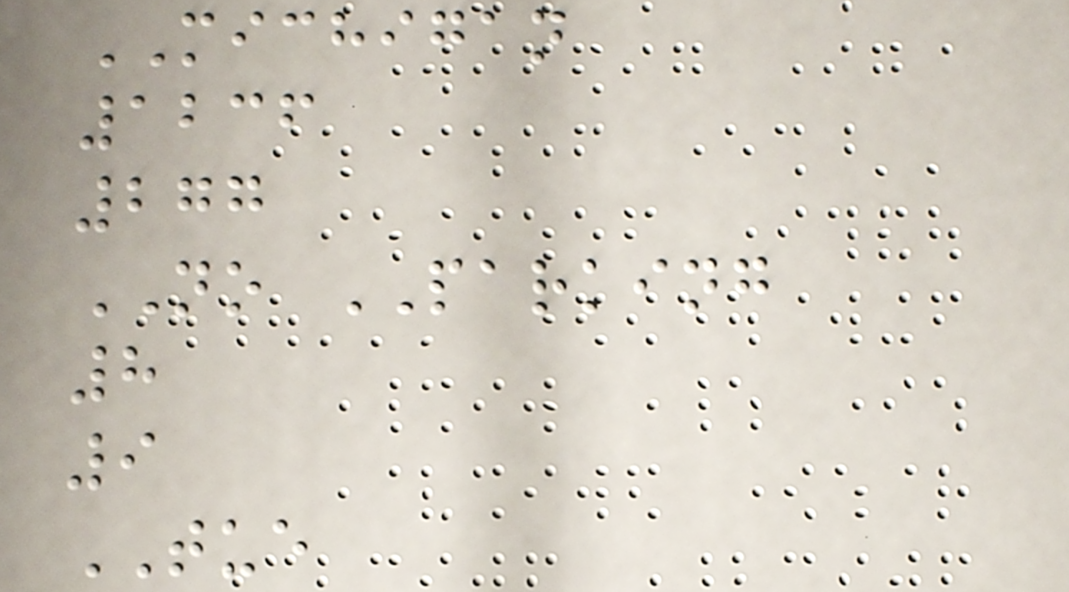MICHIGAN
1236
277
NO PARKING
8
9
TUE
